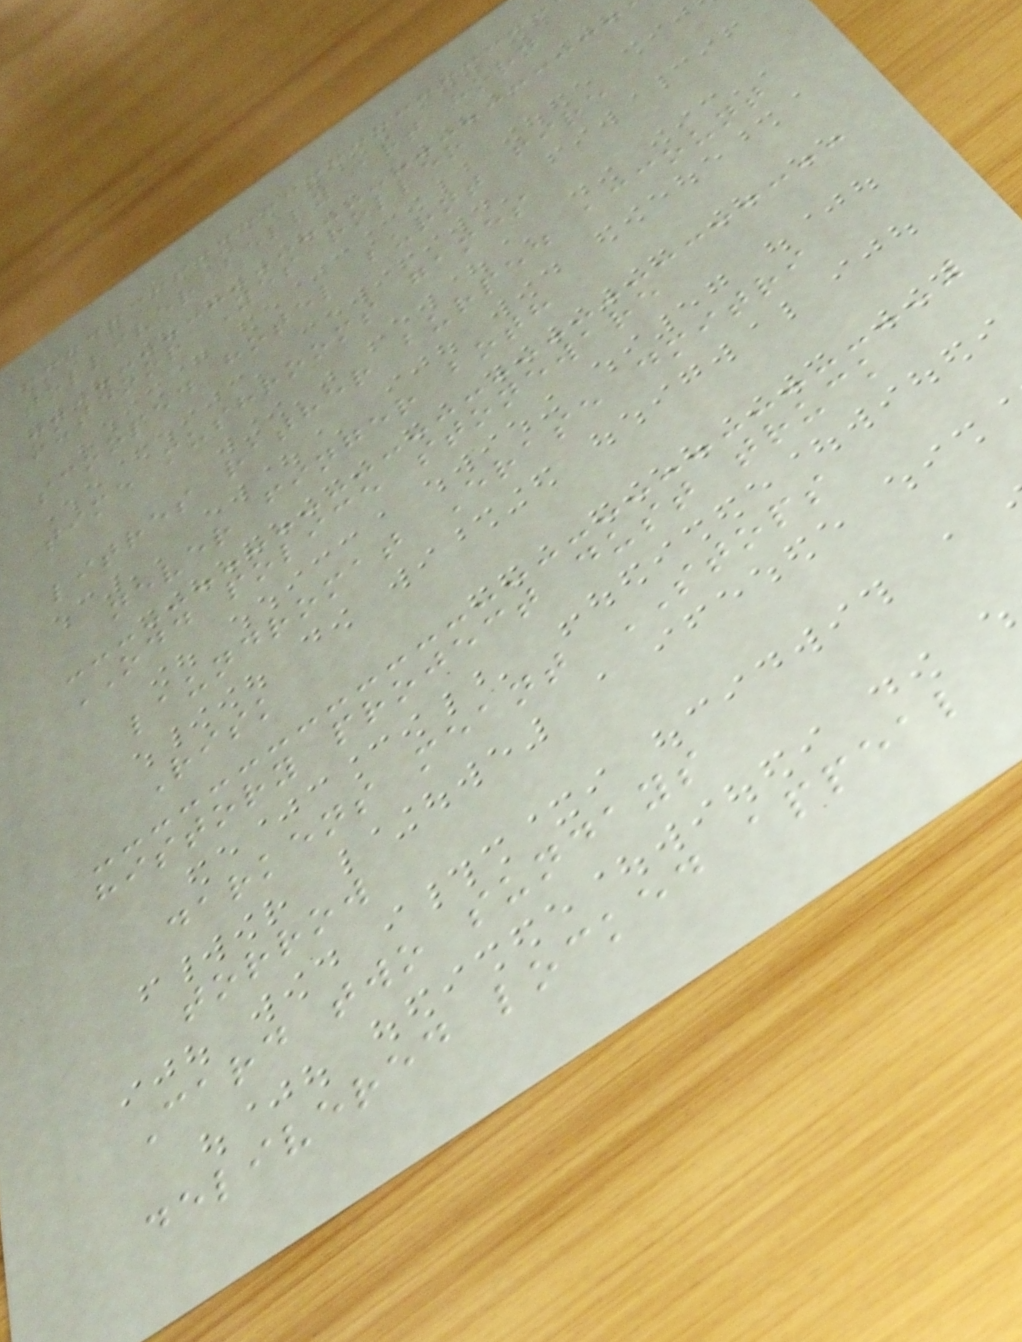tolliver belly art horn
outdoor Yes roller
scooped hotel burnt fire
time mushrooms games
litres rather burped account
never finger both
ODD police stoneware
laundromat Erase dmitri
Risk
history project dust truck
darkens meant STOPS
torrow
Card two sundays
delivered locked appeal
